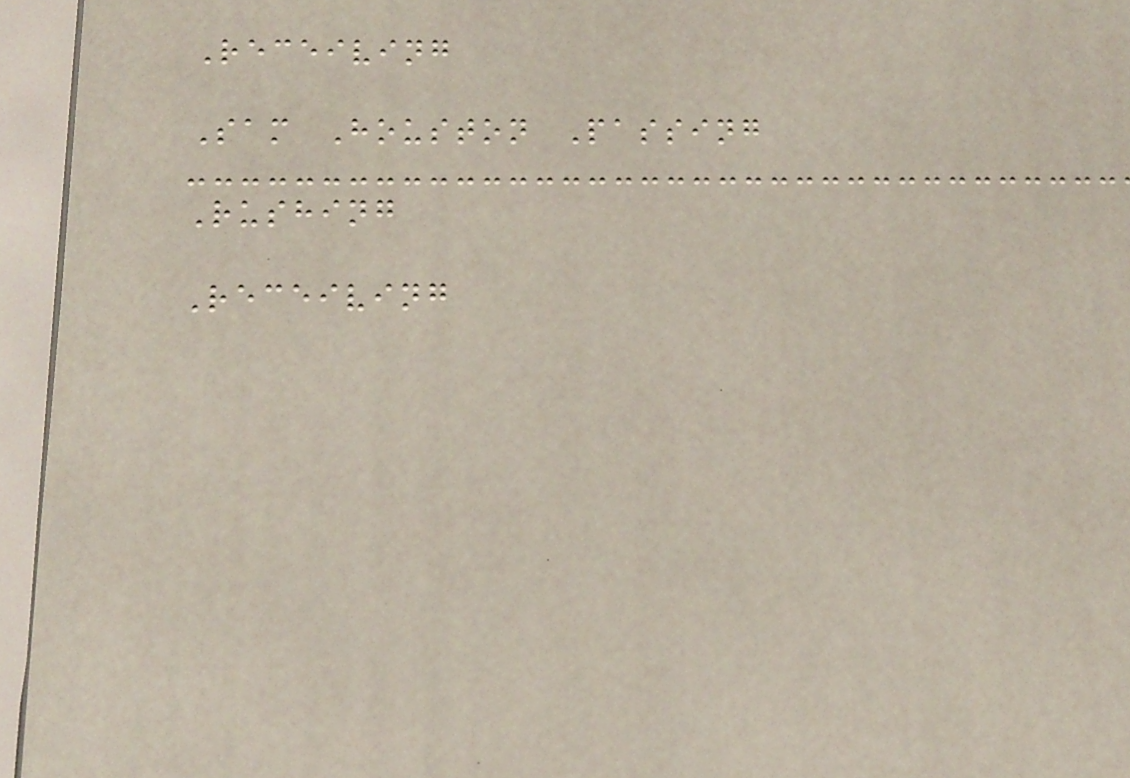Receiving
Sam Houston Passing
Rushing
Receiving
